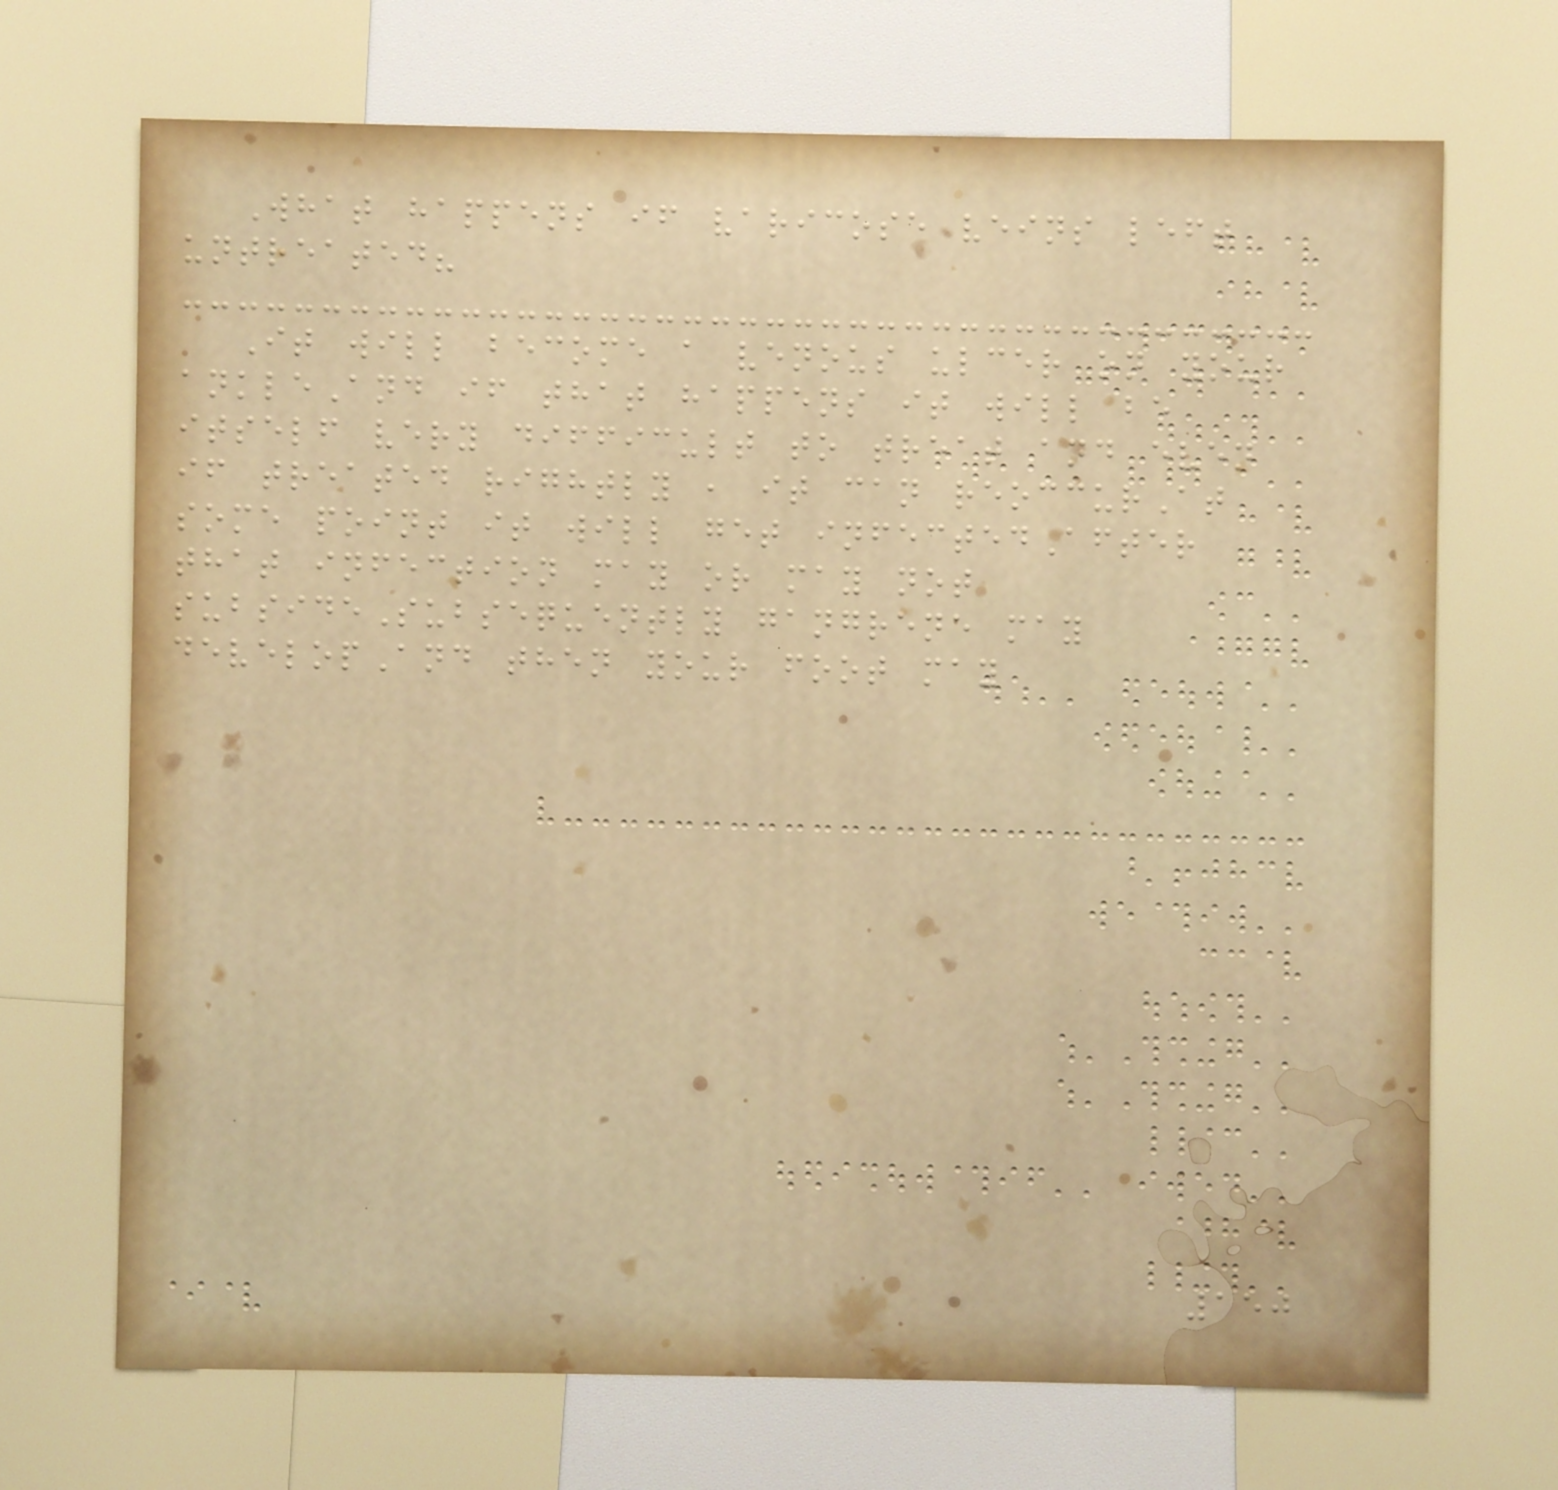What happens if varicose veins left
untreated?
It will become a venous ulcer on your
ankleAnd if that happens it will be
itself very difficult to treat and even
if treated rightly , it can reoccurAt
some point it will get infectedAfter
that infection may or may not
subsideSubsequently gangrene may
developAnd then your foot may
150
